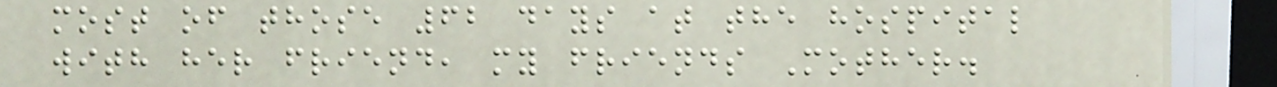most of those 62 days at the hospital
with her friend, my friends Mother.
